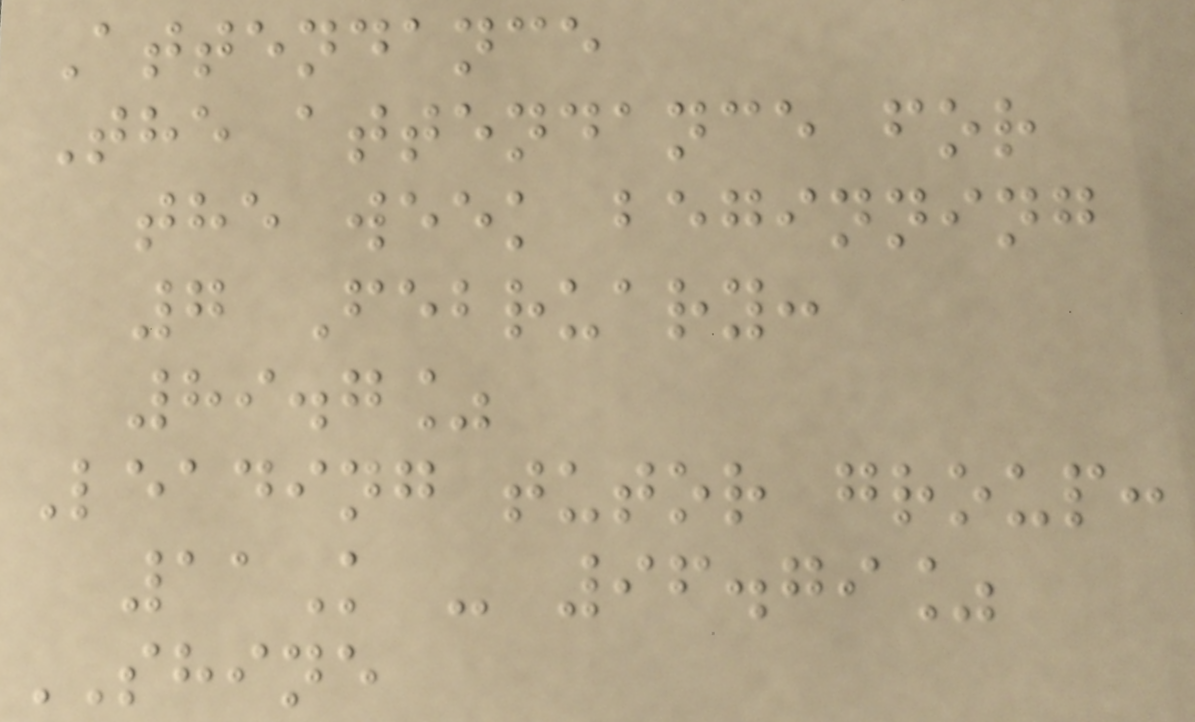Attendance
The attendance for
the week beginning
7 February:
89.7%
Leading tutor group:
11K - 96.79%
SHINE
